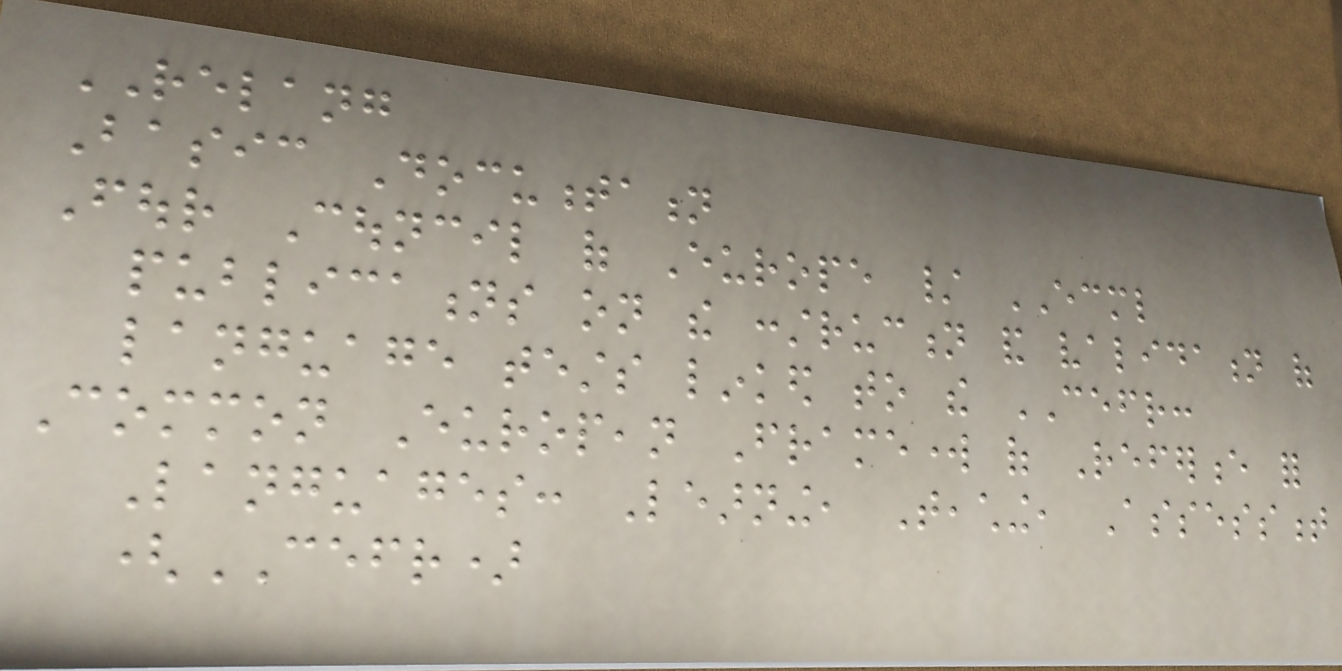RELANG
Basic Documentation
Four Council of Europe / ECML
publications on the construction and validation of
language tests linked to the CEFR:
Common European Framework of Reference for
Languages: Learning, Teaching, Assessment
(CEFR)
